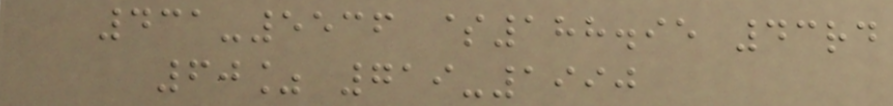431-5536 $188.95 43rd
60% 719-1990
